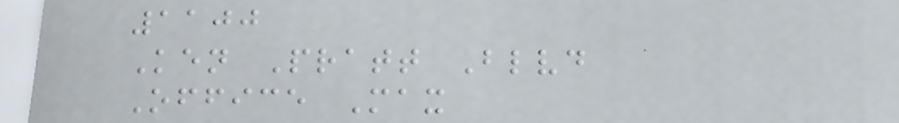1100
Ken Pratt Blvd
Office Max
